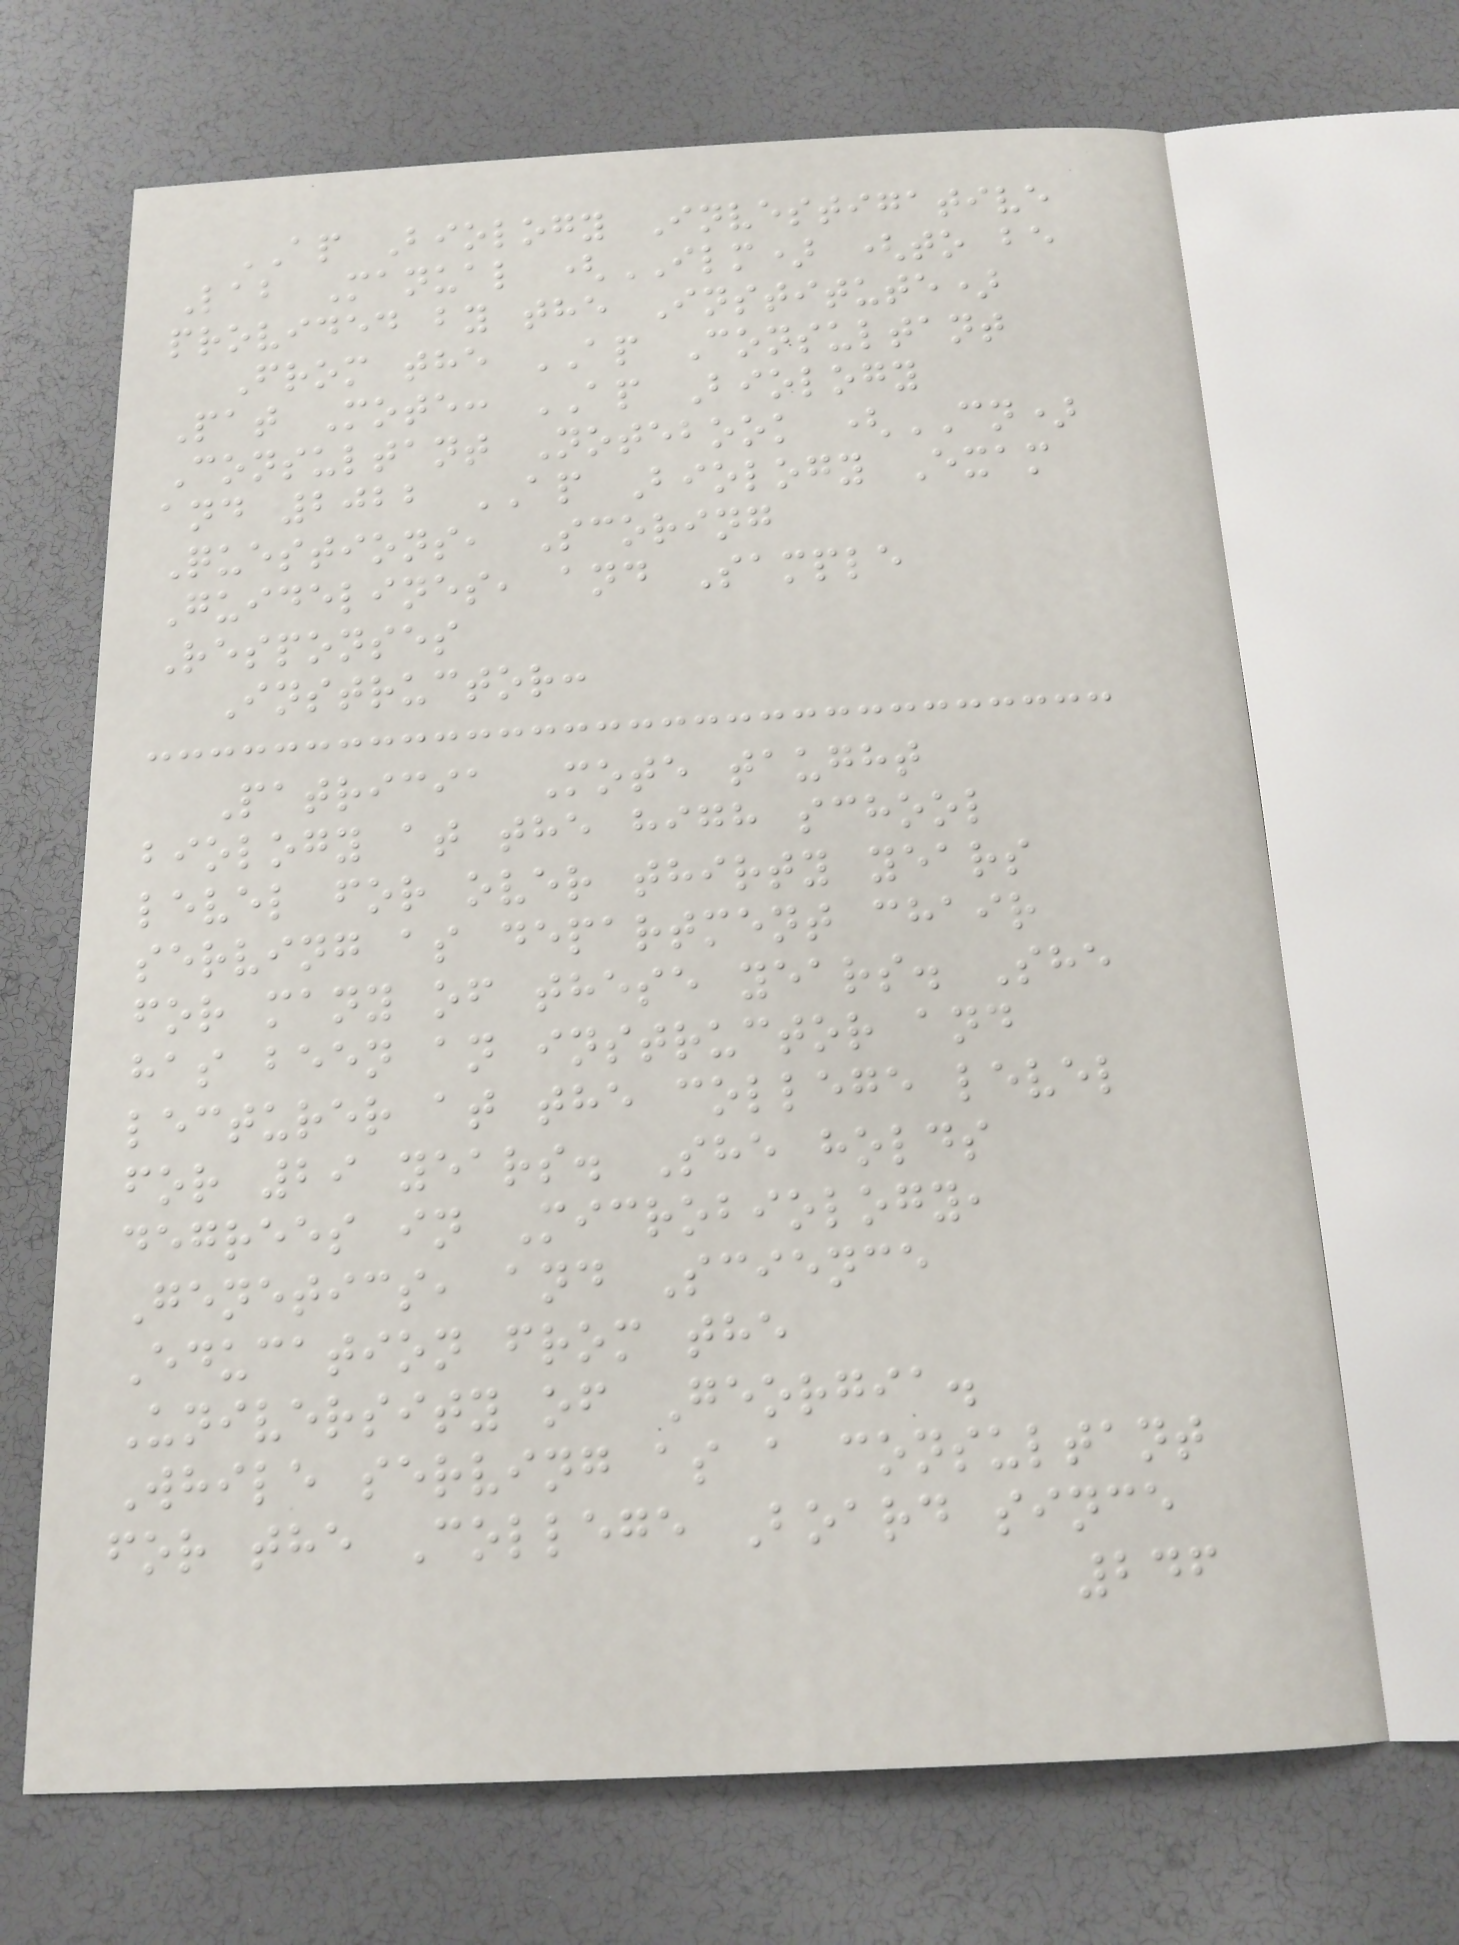AP Biology Investigative
Lab Manual (ILM) (to be
provided by the Institute)
From the AP Consultant
Pat Mote: AP Biology
Consultant Notebook (CN)
and 2022 AP Biology Exam
Questions, Scoring
Guidelines, and Sample
Responses
Instructor:
Patricia Mote taught
biology at the high school
level for over thirty years
serving as department chair
for many of these years. She
has been an instructor and
lecturer at the college level
for 29 years. She holds
degrees in Microbiology,
Genetics, and Science
Education from the
University of Georgia.
While serving as a consultant
for the College Board since
246
